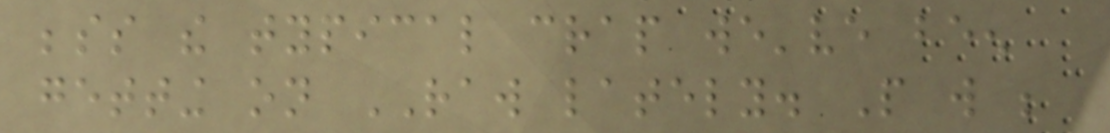besides the typical crap we've been
getting on RAW lately. People will be
